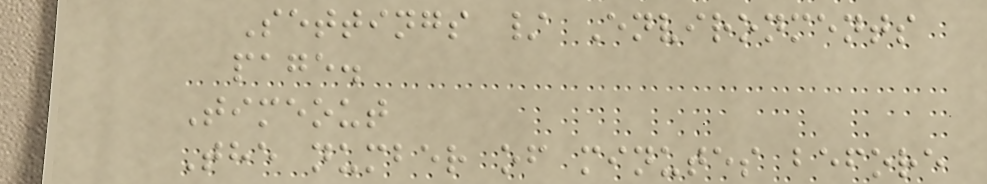Settings / Environments
page.
Timeout
The number of minutes before
